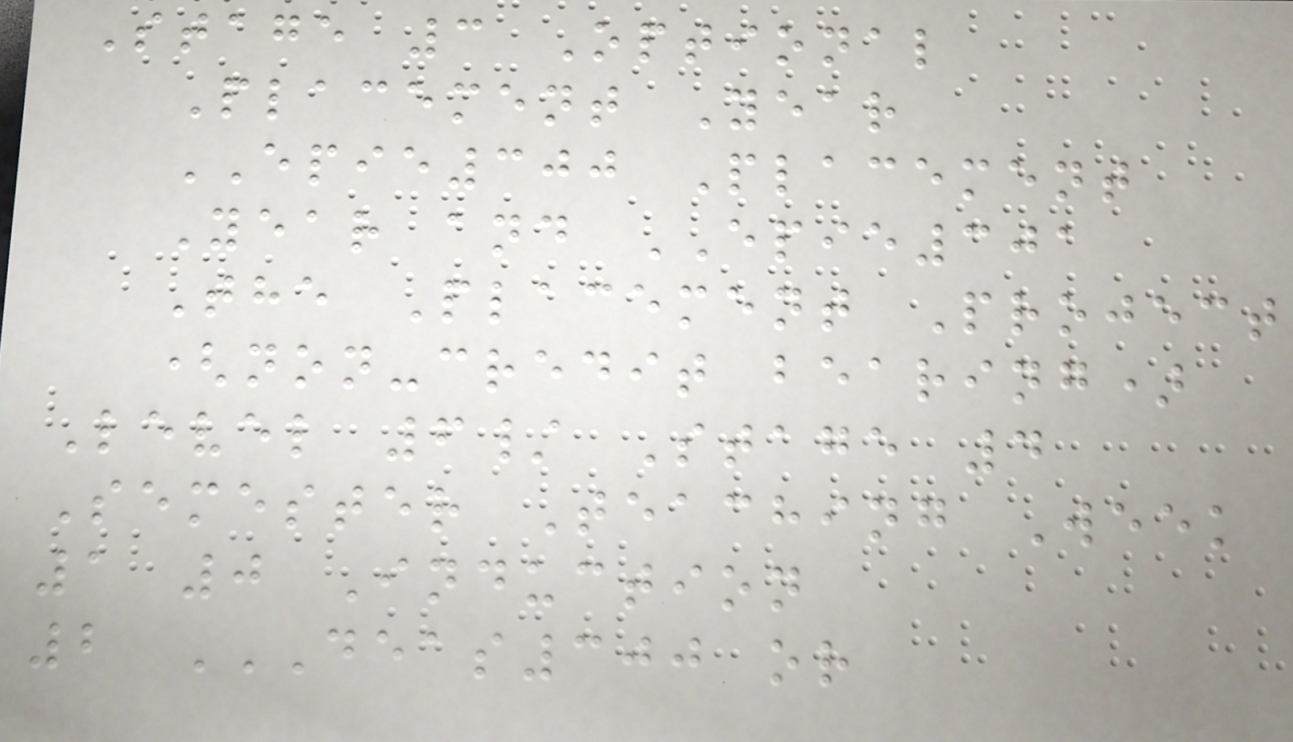Stage 3 Optional
Placement Year
EPIE300 Placement
Year and EPIE301
The Placement Project
(non-credit bearing)
Level 6/ Stage 4
Semester Teaching Week
1 0 Induction
2 DEAS300 OR
